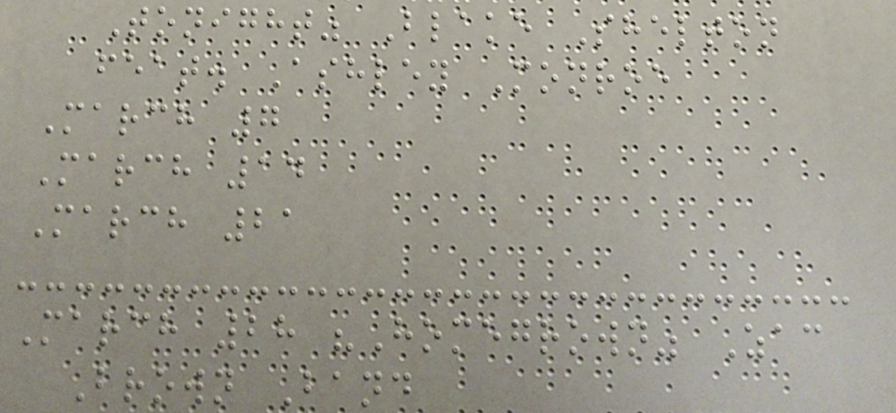Tonight" Blake Shelton
feat. Ashley Monroe
March 7
March 14
March 21
March 28 "Homegrown" Zac
Brown Band
